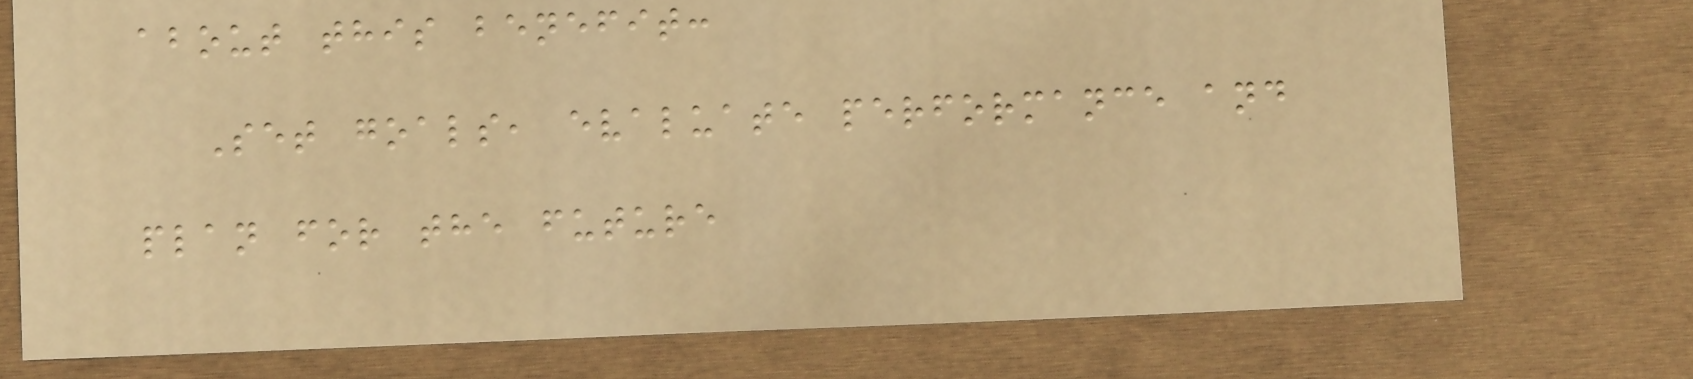about this benefit:
Set goals, evaluate performance and
plan for the future
